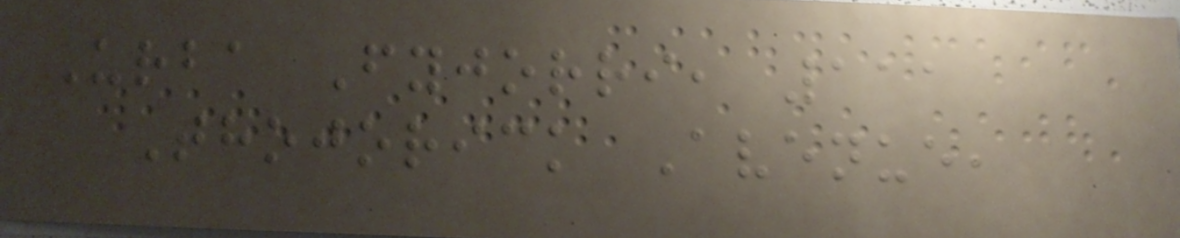Urba Fyjorri, 111
Thojorick Avenue,
